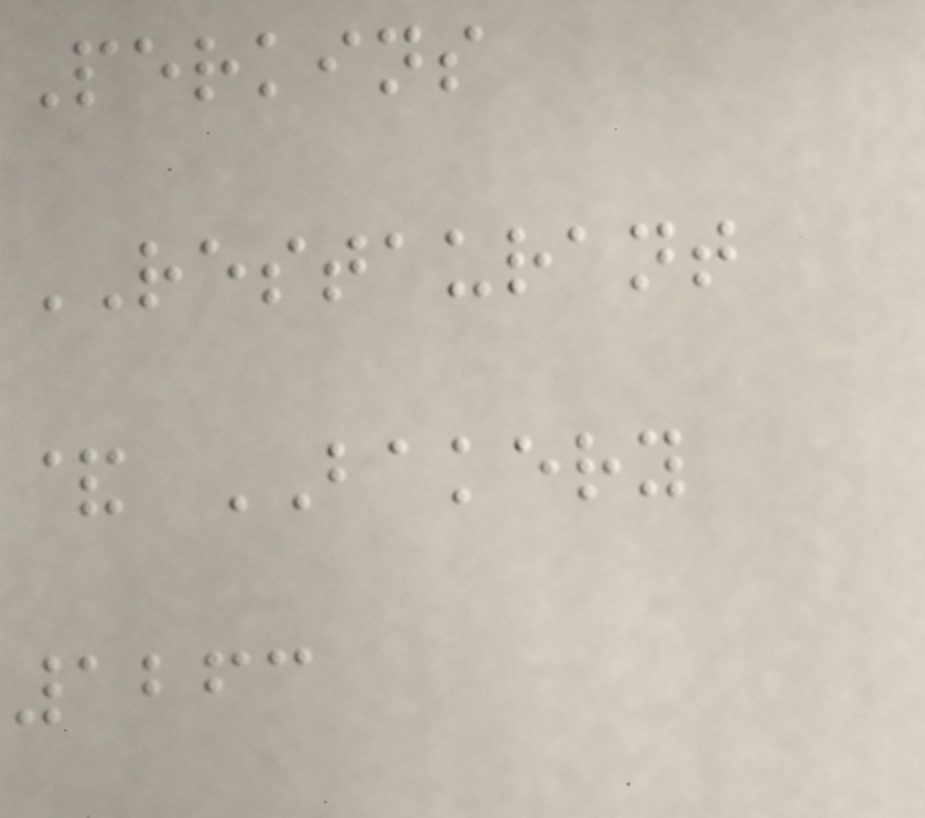Perkins
RESTAURANT
& BAKERY
1263
